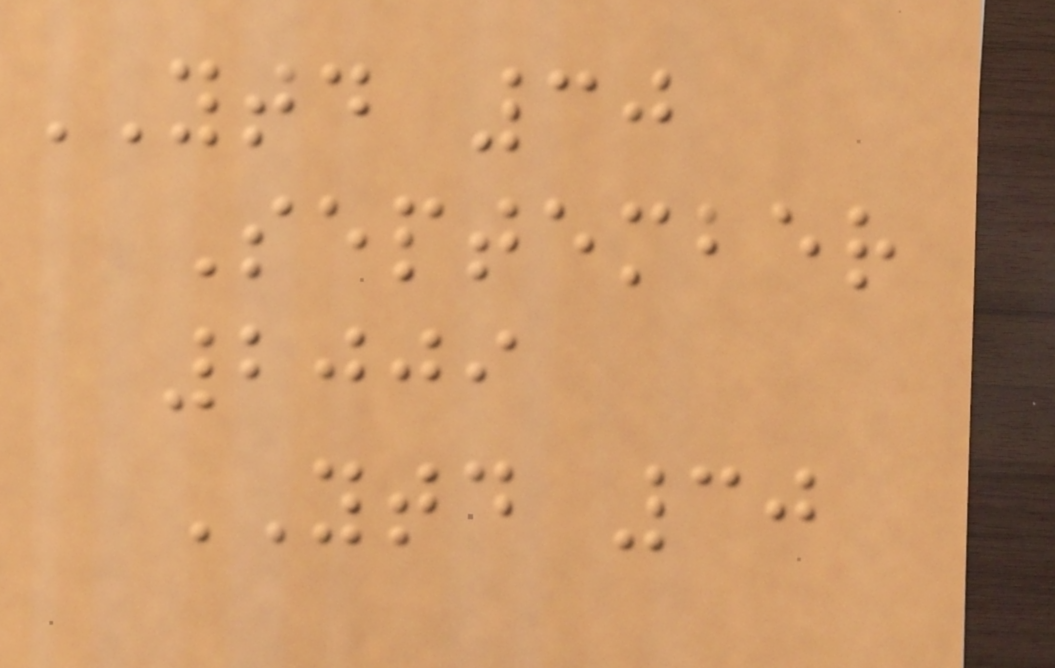YTD 30
September
2009
YTD 30
